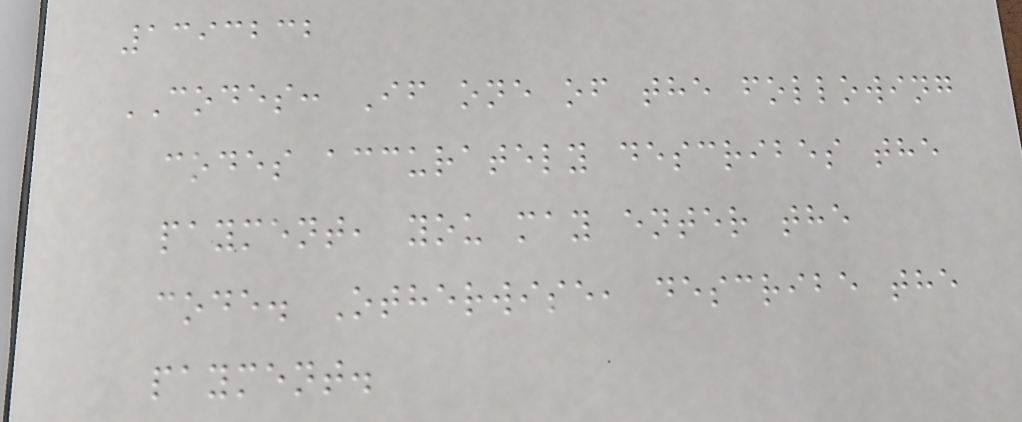1393232
CODES: If one of the following
codes accurately describes the
payment, you may enter the
code. Otherwise, describe the
payment.
